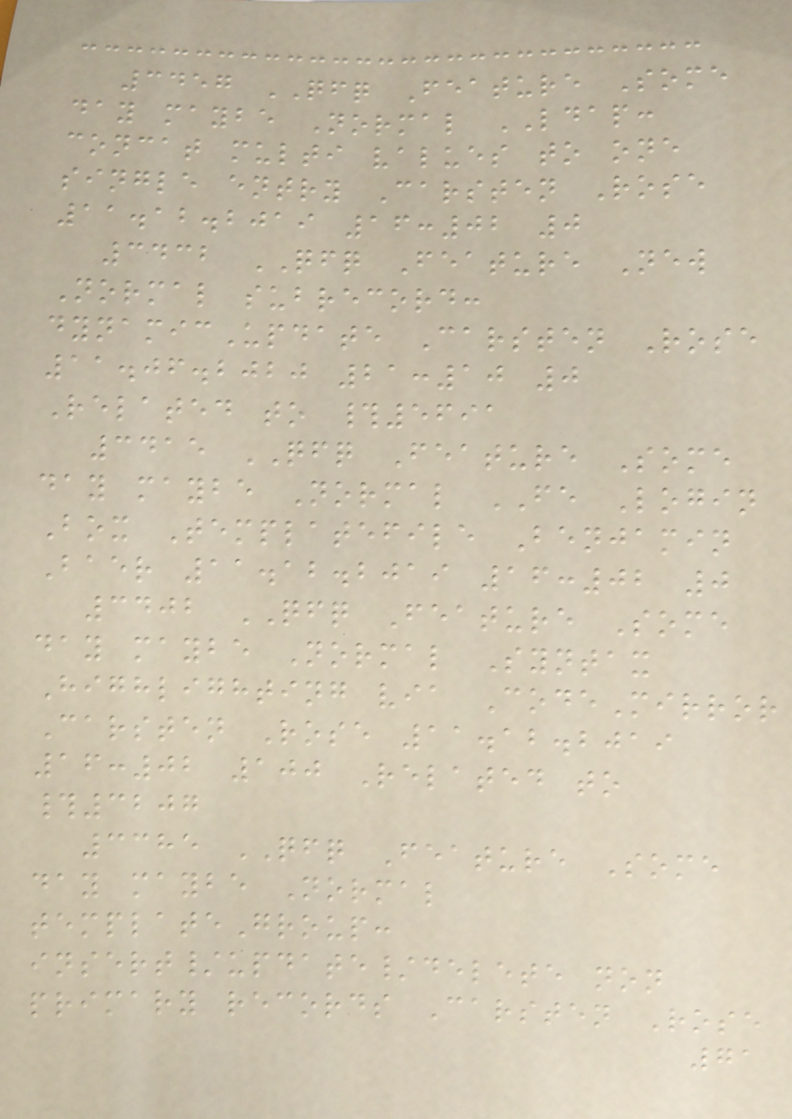3457 QFQ Feature Some
day maybe Normal LDAP:
concat multi values to one
single entry Carsten Rose
11.12.2019 16:02 0
3432 QFQ Feature New
Normal subrecord:
dynamicUpdate Carsten Rose
11.06.2020 21:10 0
Related to #5691
3415 QFQ Feature Some
day maybe Normal FE Login
Box Templatefile Benjamin
Baer 11.12.2019 16:02 0
3402 QFQ Feature Some
day maybe Normal Syntax
Highlighting via CodeMirror
Carsten Rose 11.12.2019
16:02 100 Related to
#3207
3385 QFQ Feature Some
day maybe Normal
templateGroup:
insert/update/delete non
primary records Carsten Rose
71
